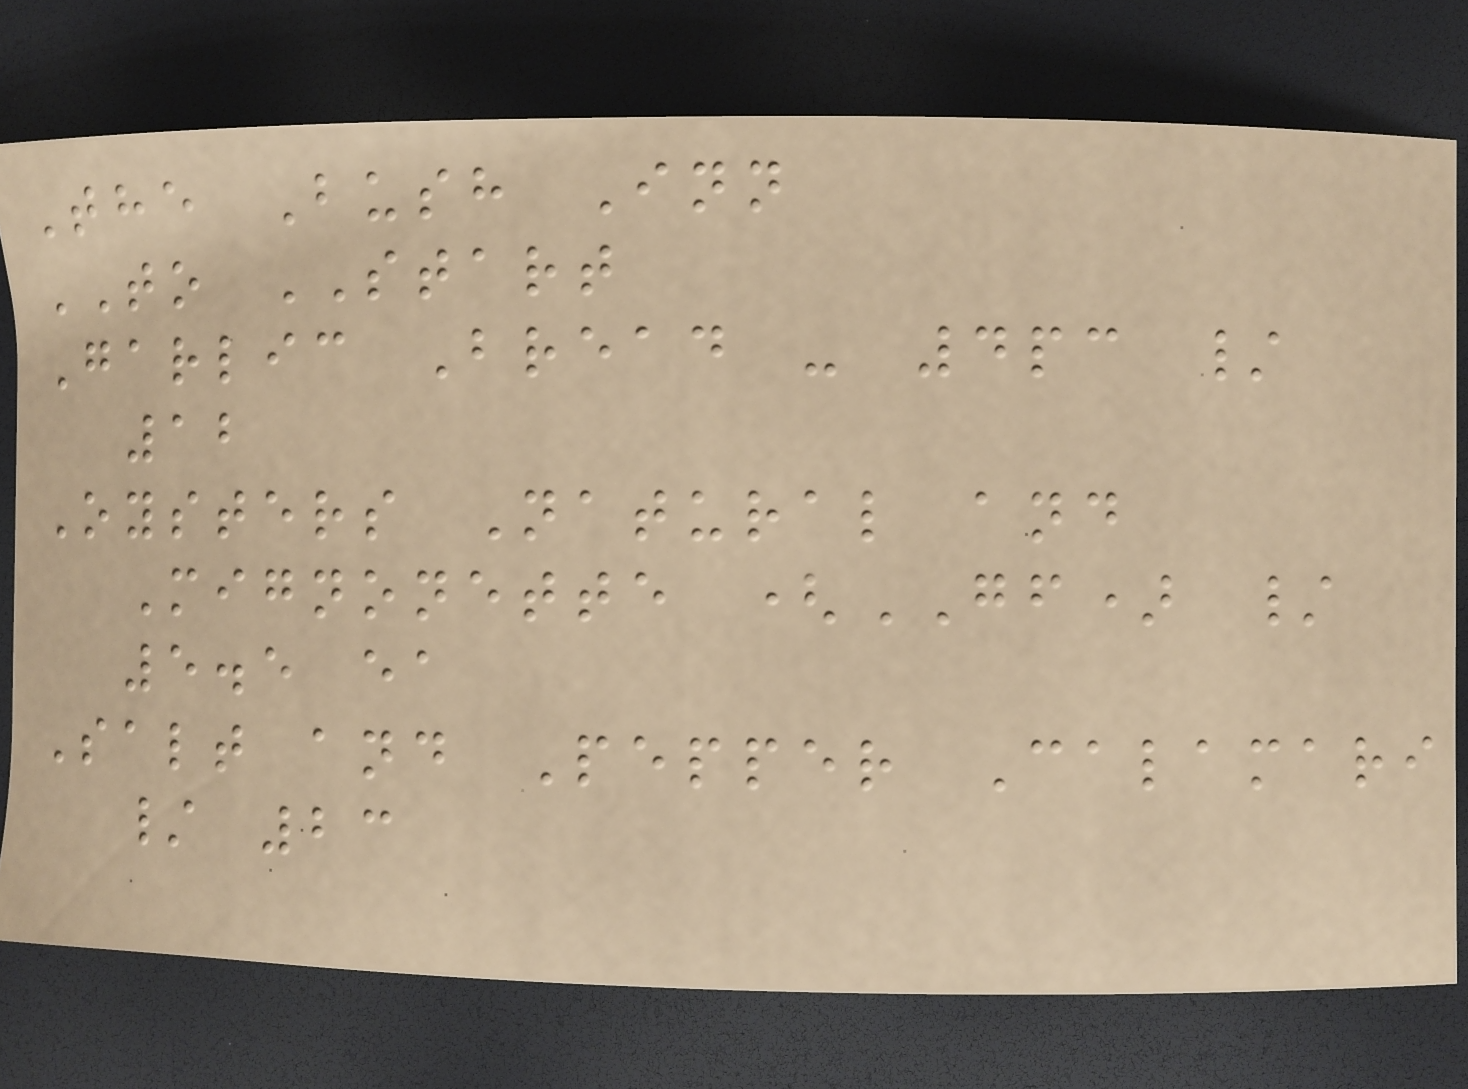The Bush Inn
TO START
Garlic Bread - 4pc /
12
Oysters Natural and
Mignonette (GF) /
5.5 ea
Salt and Pepper Calamari
/ 23
